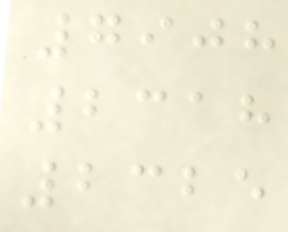7908
2318
2325
